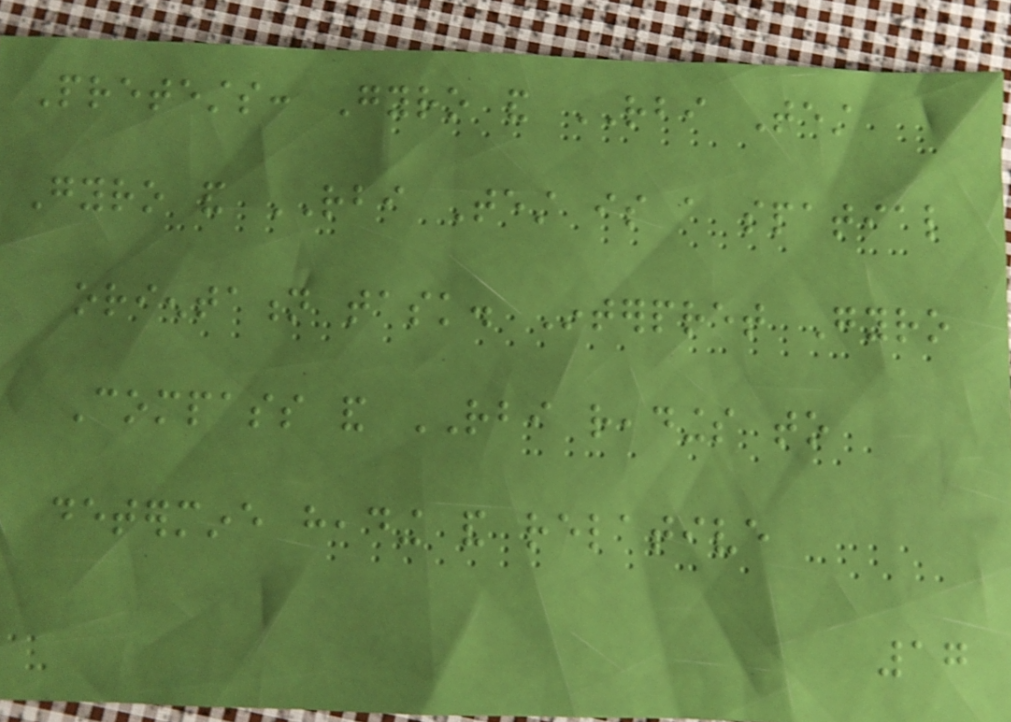Pretests: Gyro and RBI Test
Gyro and RBI Test is a spatial
orientation task. Interpret Gyro
Compass and RBI readings to
determine heading and relative
17
